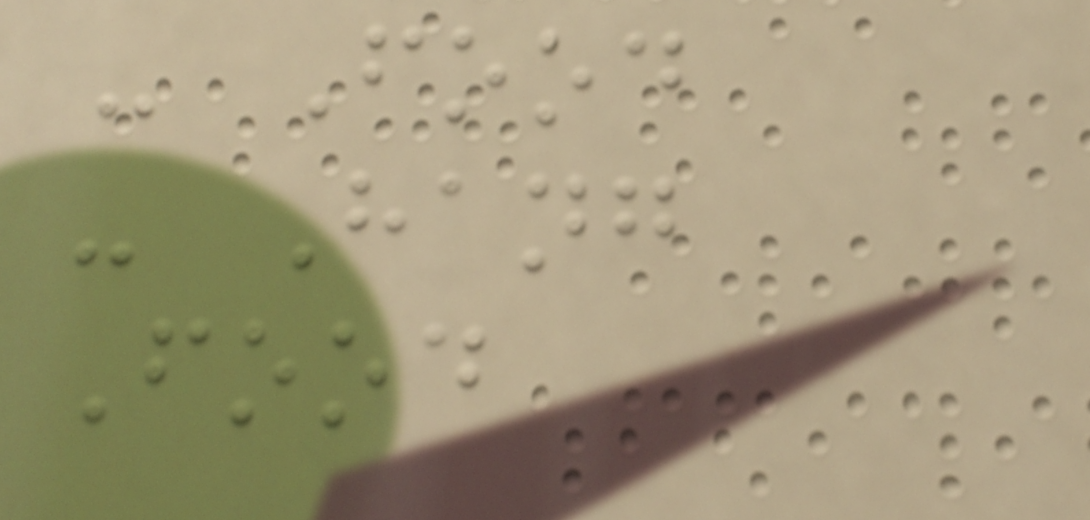- Food
- Hang
Food
